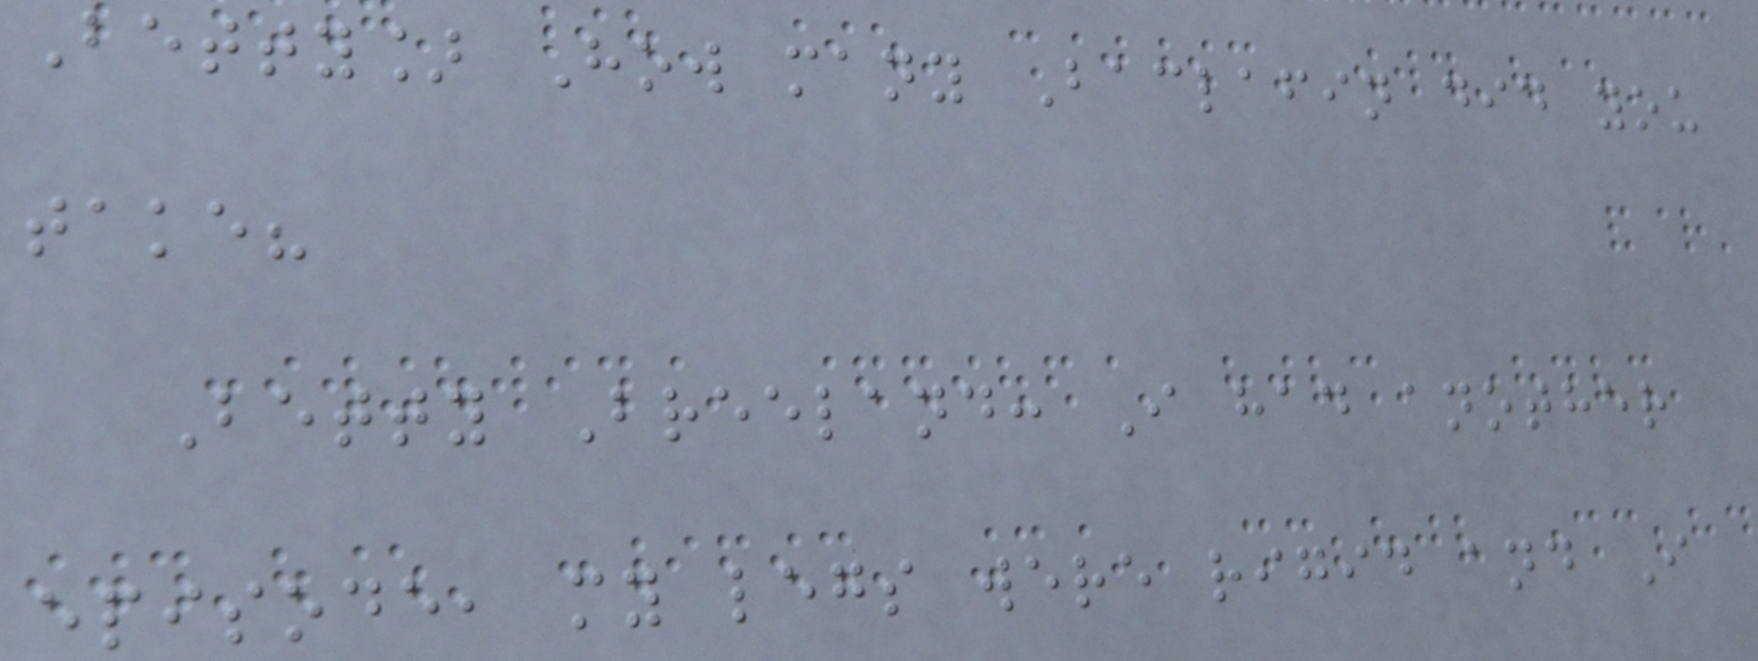Betty] How many Baclafin did you
take?
Betty Breeland: I had another
episode, my legs were rigid and I
